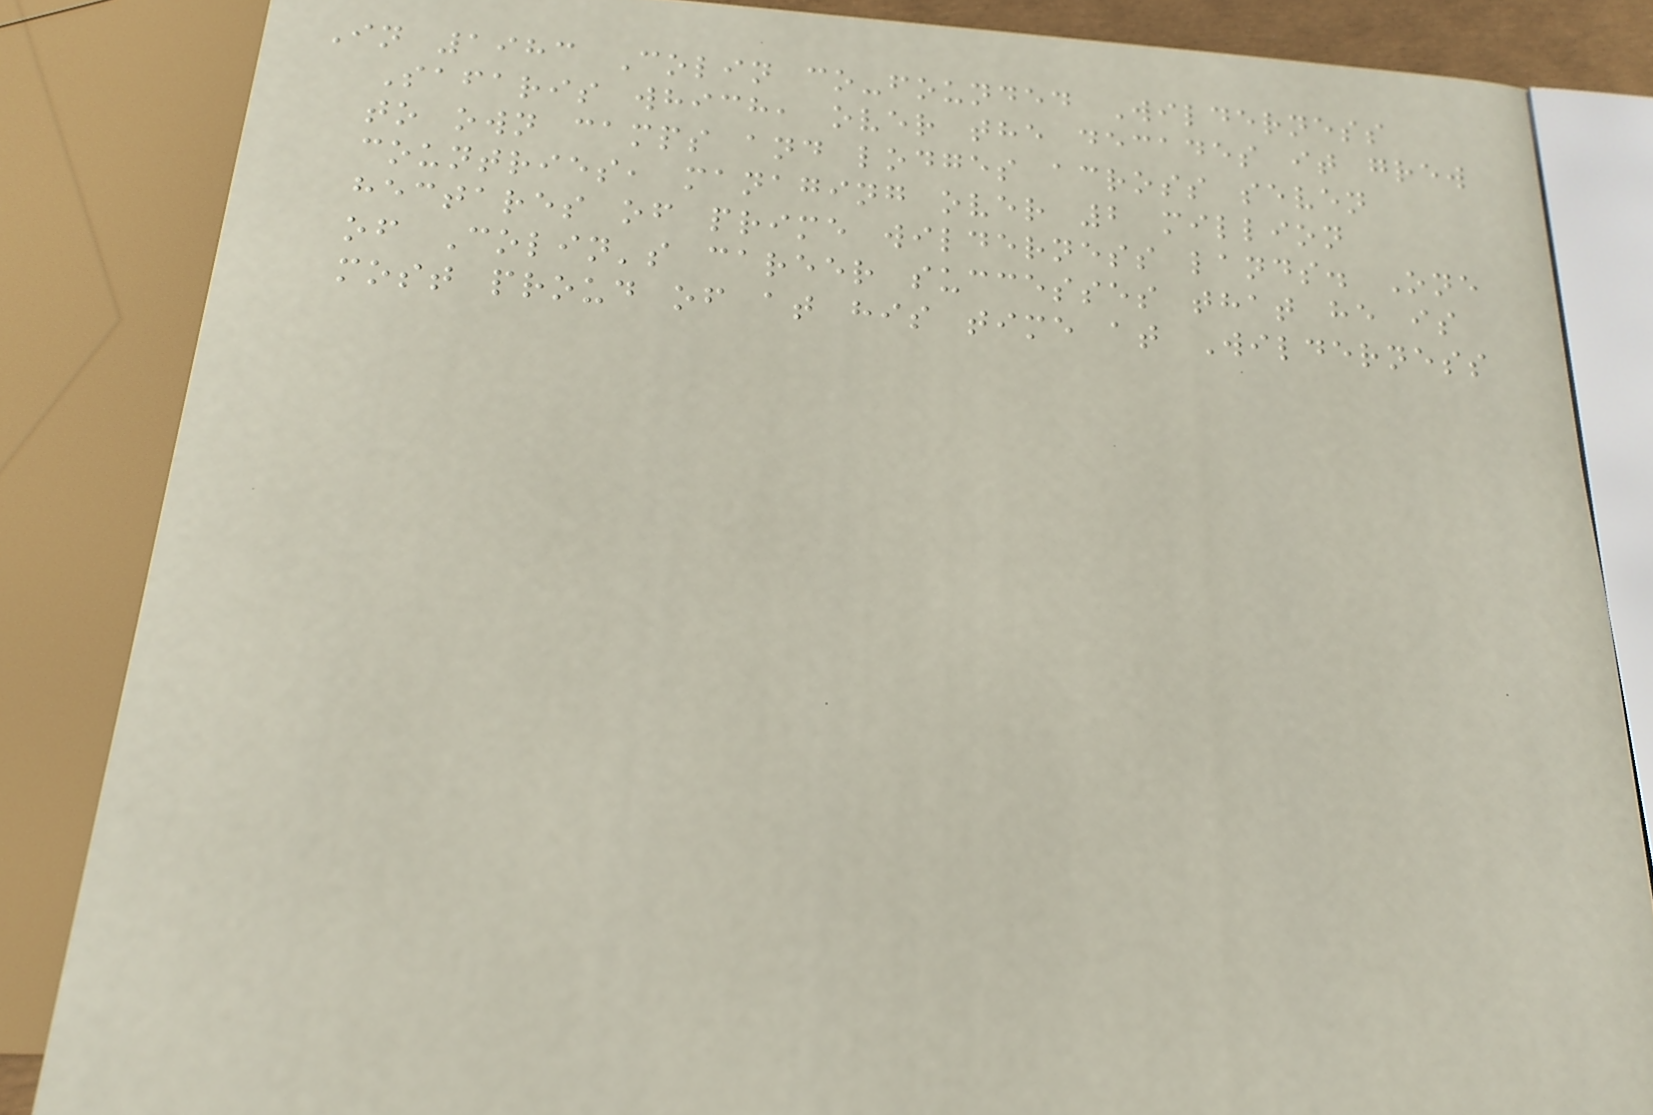In 1983 Colin co-founded Wilderness
Safaris which, over the decades it grew
to own camps and lodges across seven
countries, managing over 2 million
hectares of prime wilderness lands. One
of Colin's career successes that he is
most proud of at his time at Wilderness
